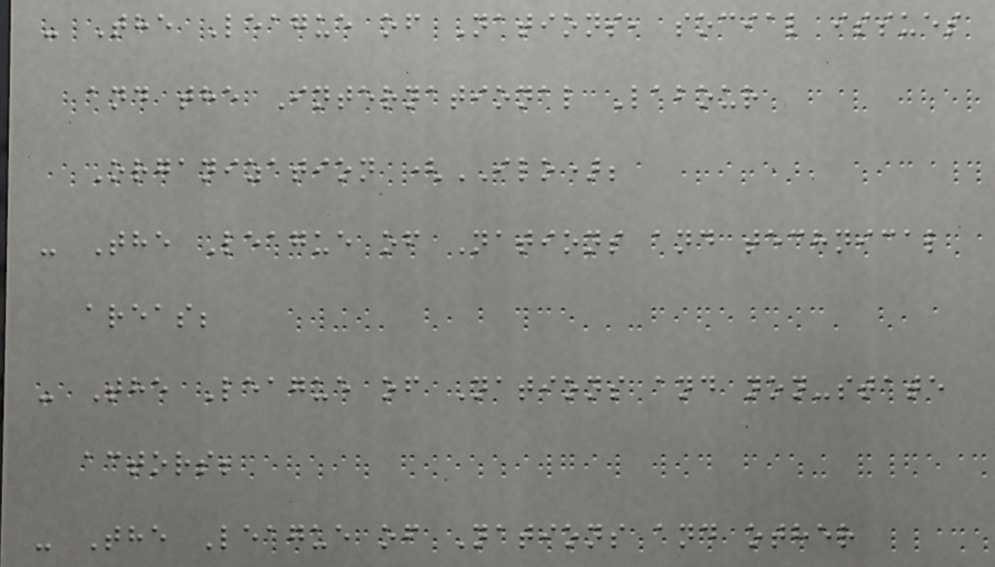- The League of Nations, social issues
and the International Labour
Organization (ILO);
- The League of Nations and technical
areas;
- The League of Nations and non-state
actors;
- The League of Nations and other
